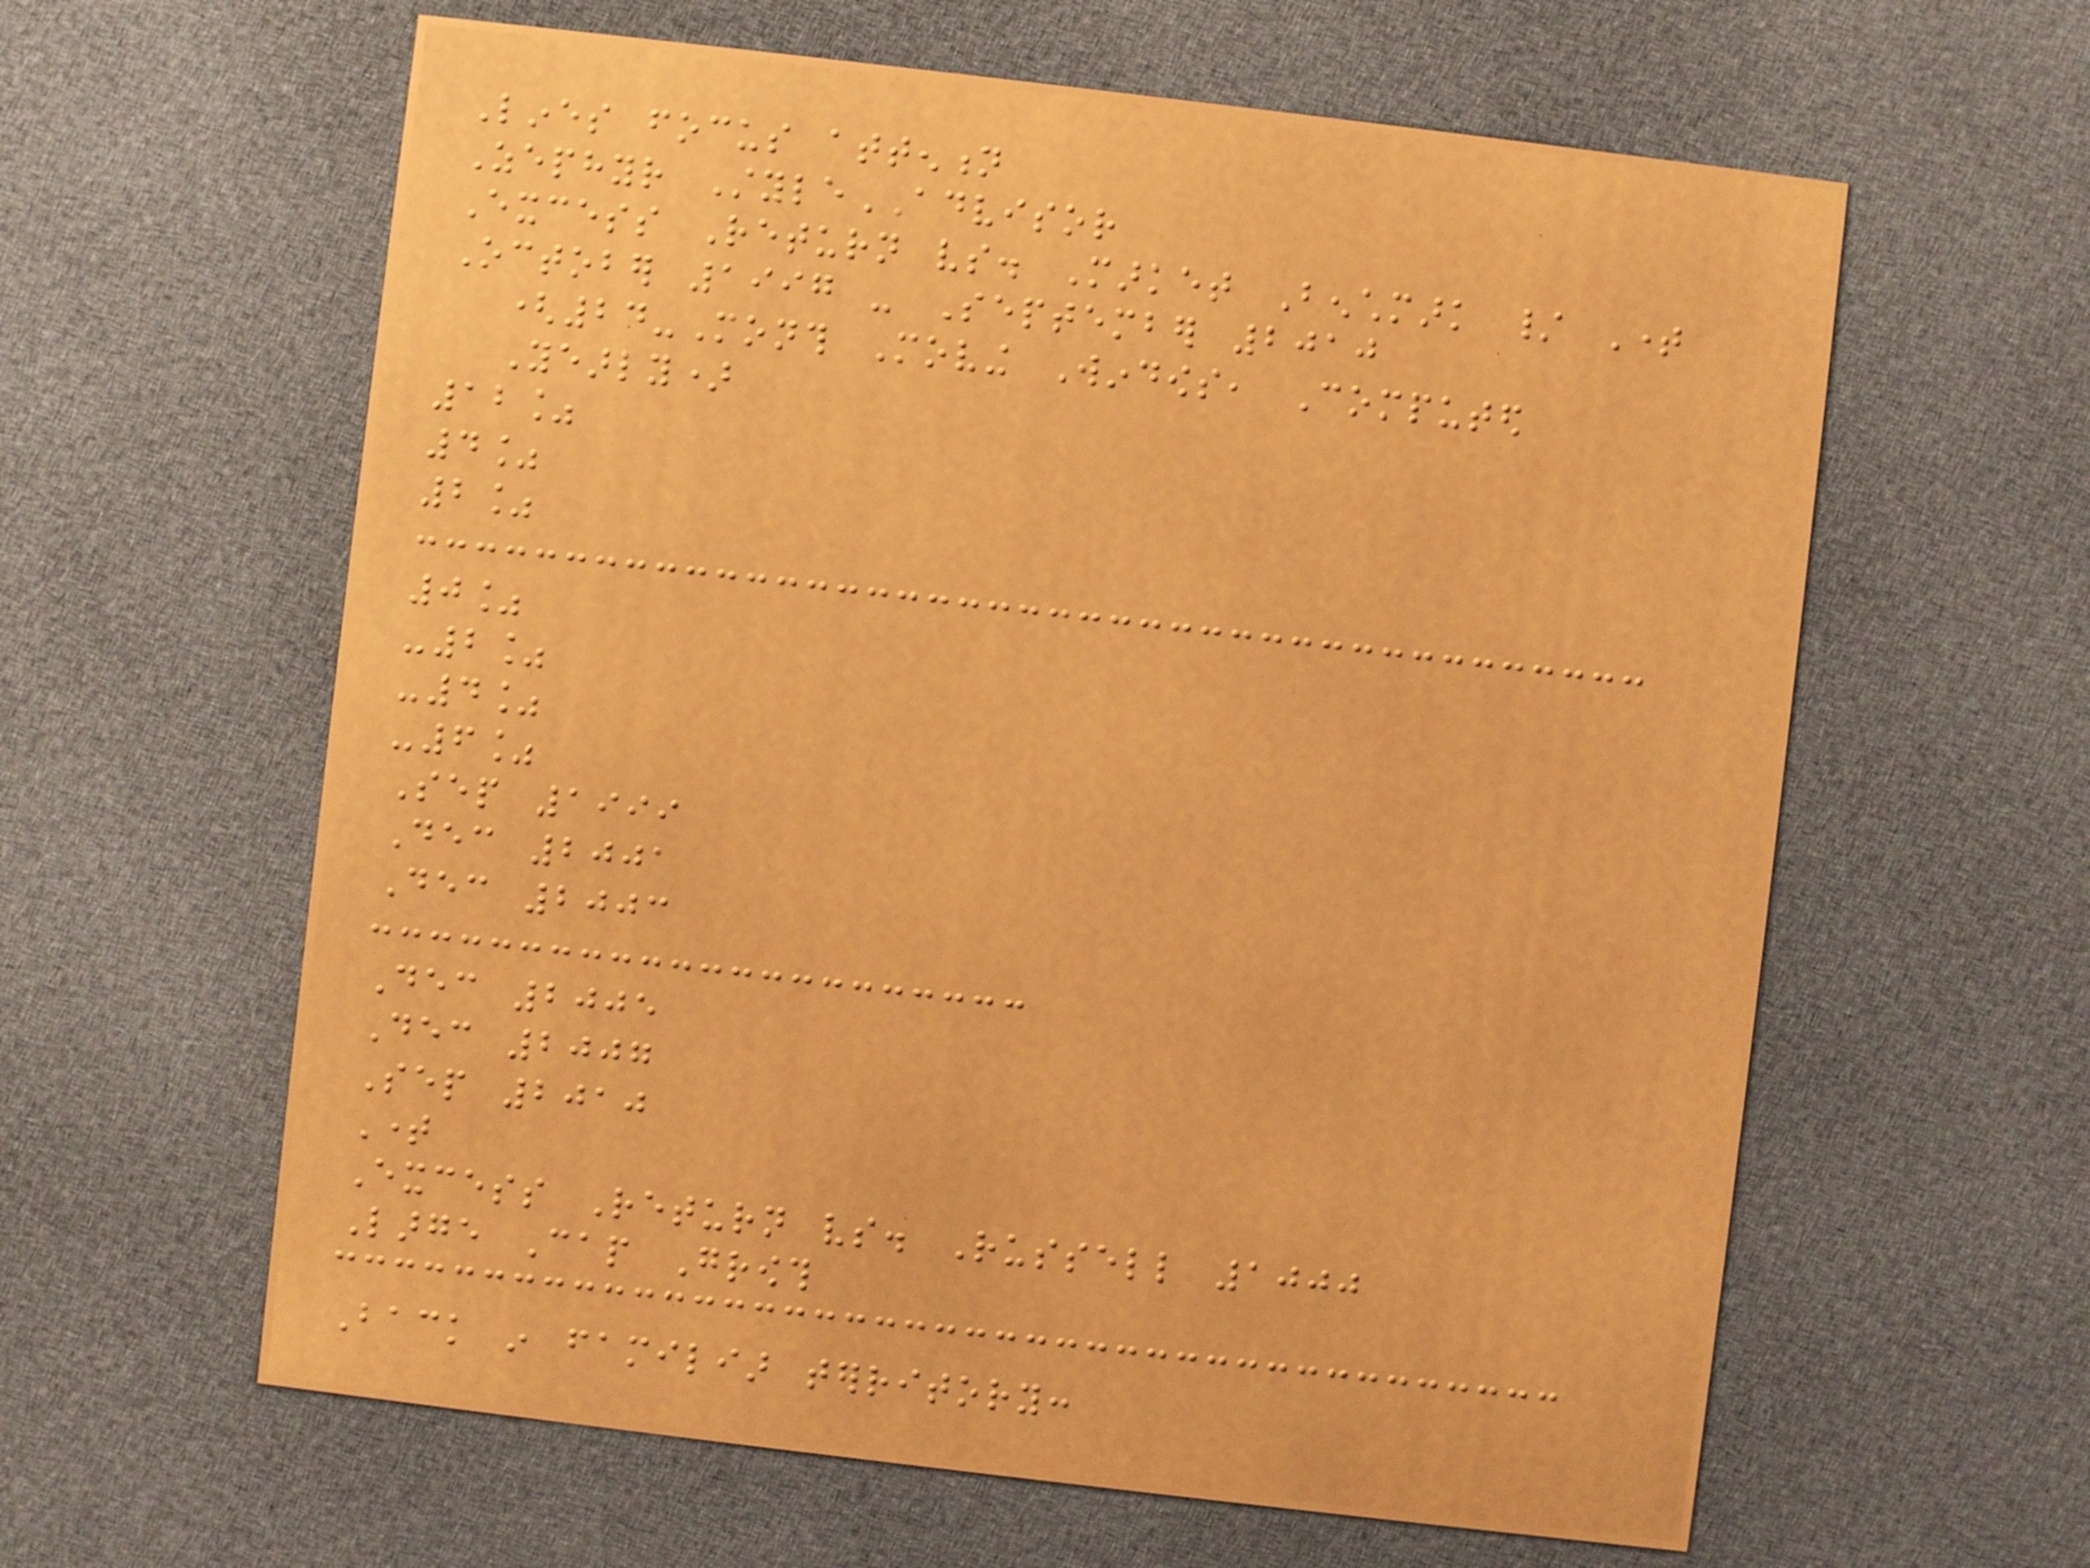Lines focus attention
Zephyr StyleADVISOR
Excess Return vs. Market Benchmark / Time
October 1997 - September 2010
(24-Month Moving Windows, Computed
Yearly)
12%
4%
2%
0%
-2%
-4%
-6%
Sep 1999
Dec 2001
Dec 2003
Dec 2005
Dec 2007
Sep 2010
Time
Excess Return vs. Russell 1000
Large Cap Growth
Back in familiar territory:
